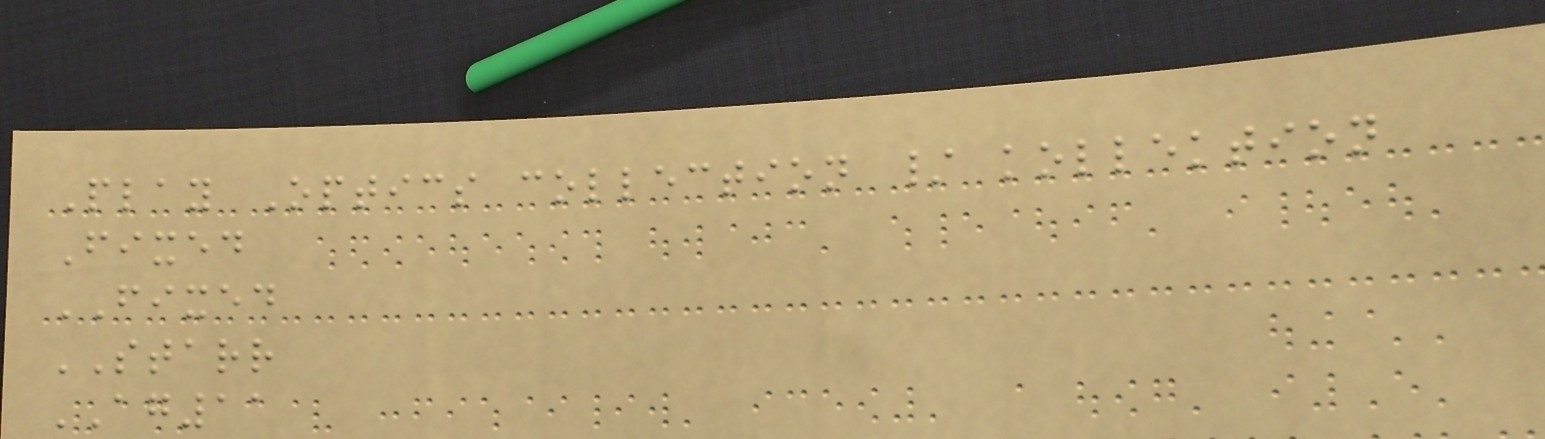Play Optics collection / kollektion
Fixed
FIXED
STARR
AG11
